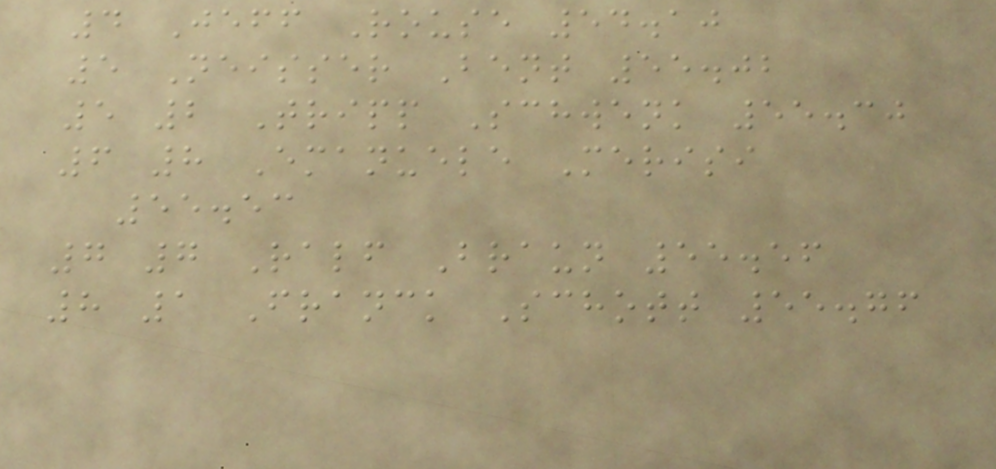4 Jeff Rouse 54.10
5 Neisser Bent 55.02
5 2 Tripp Schwenk 55.30
6 8 Emanuele Merisi
55.53
7 7 Ralf Braun 55.56
8 1 Franck Schott 55.76
